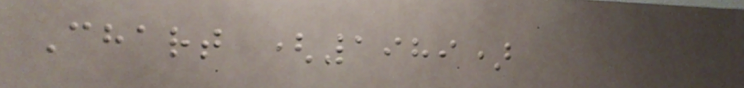Chart (1989)
